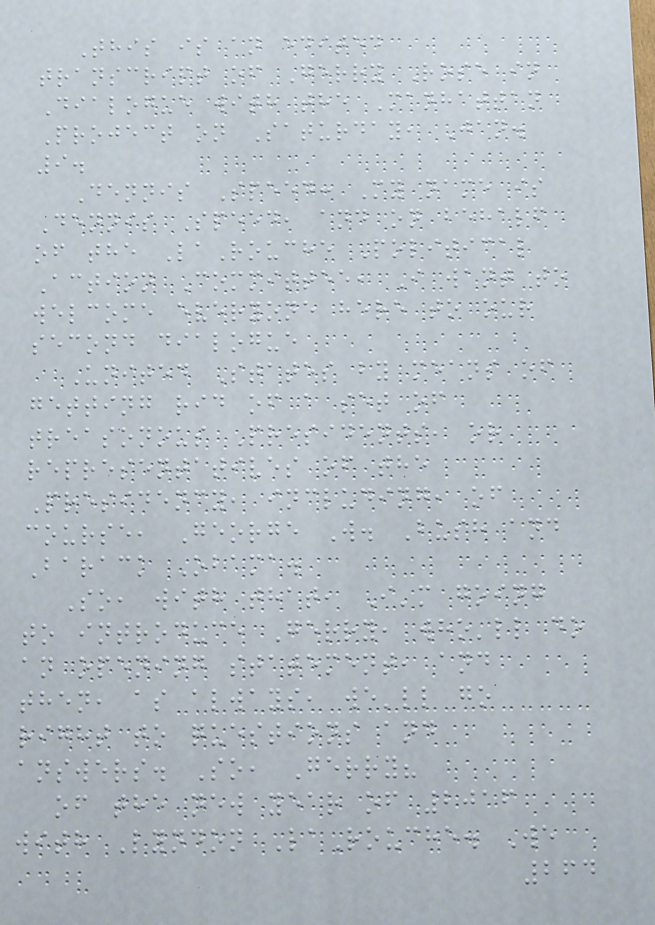This is an edited
transcript of Gerry Rose in
Dialogue with the Manhattan
Project on Saturday, Jan.
9.
Dennis Speed: My name is
Dennis Speed, and on behalf
of the LaRouche Political
Action Committee, I want to
welcome everyone here to our
second dialogue
United States by means of
getting rid of a set of
treasonous Presidents, or
representatives of the
Presidency, including, of
course, George W. Bush and
Barack Obama.
So, with that, I'm going
to introduce Gerry, who'll do
an opening statement, and
then, as always, we'll go
right to questions and
answers. So, Gerry?
of the new year of 2016
with Lyndon LaRouche. We
264
